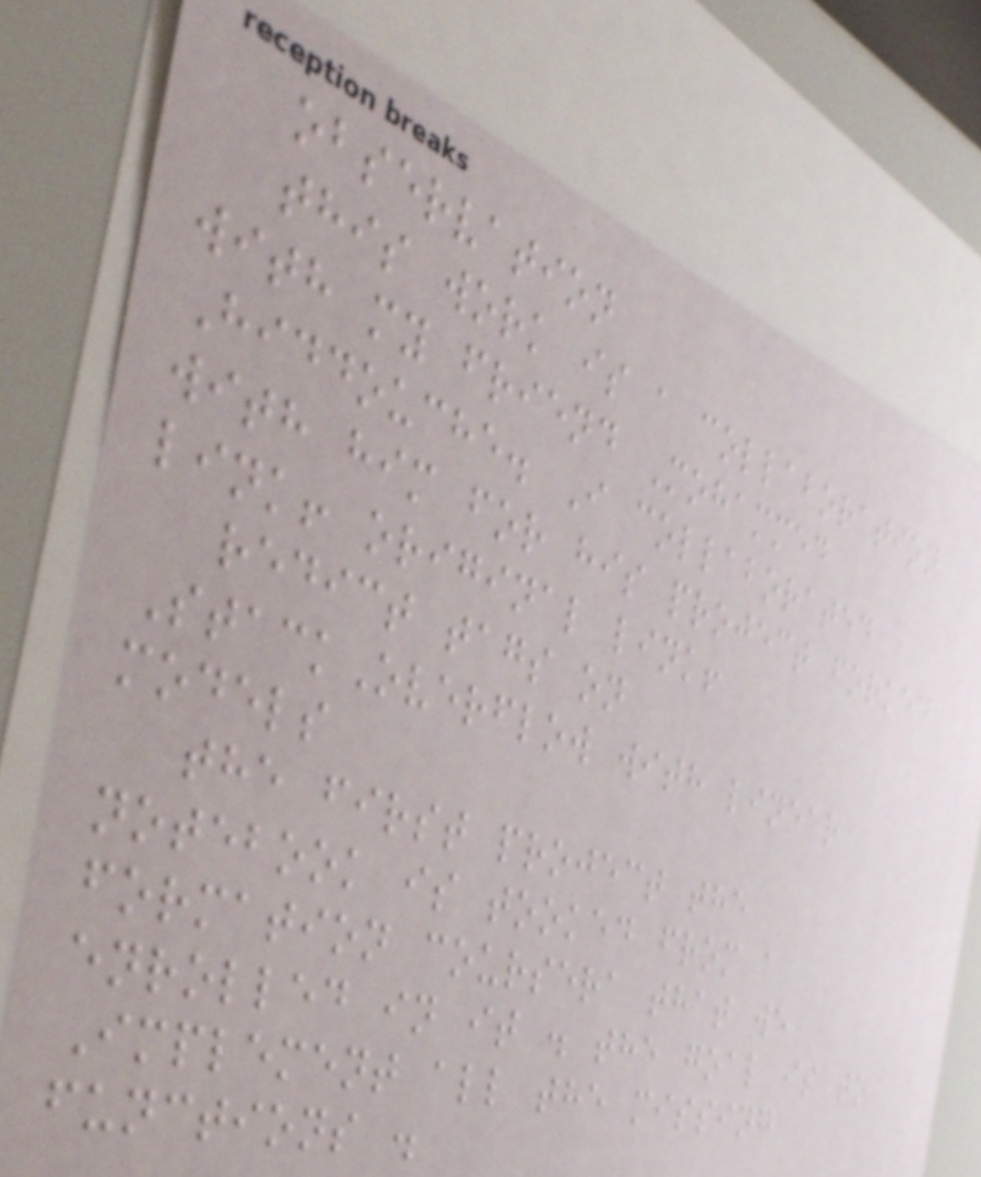observation
this work is a collaboration
with my friend Mohammed
Hiddouche. I collaborated
with him for his project forked
link! original link!
redict tags on
StackOverflow with linear
models
the first project the
notebook is tooked from a
formation coursera that we
enrolled in it . the goal is to
Implement all the missing
functions .
